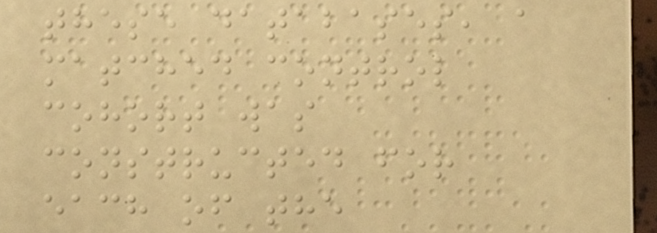these databases, a
matched control
cohort was
constructed for
each of the
